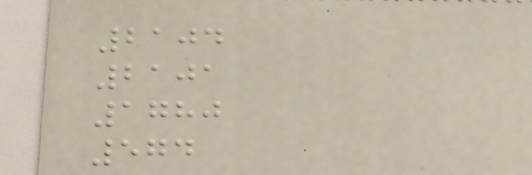2104
2101
1780
574
